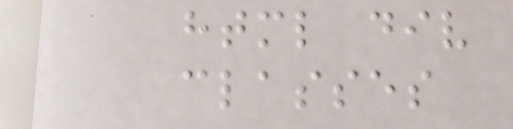html div
classes
